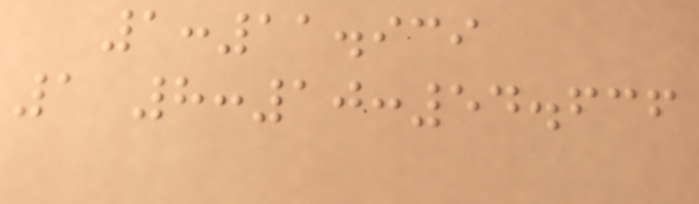1:11.939
1 8:10:54.636
